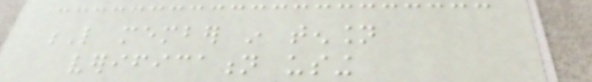L member in tension
verification using
